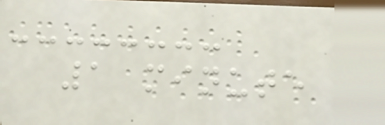1 minute
